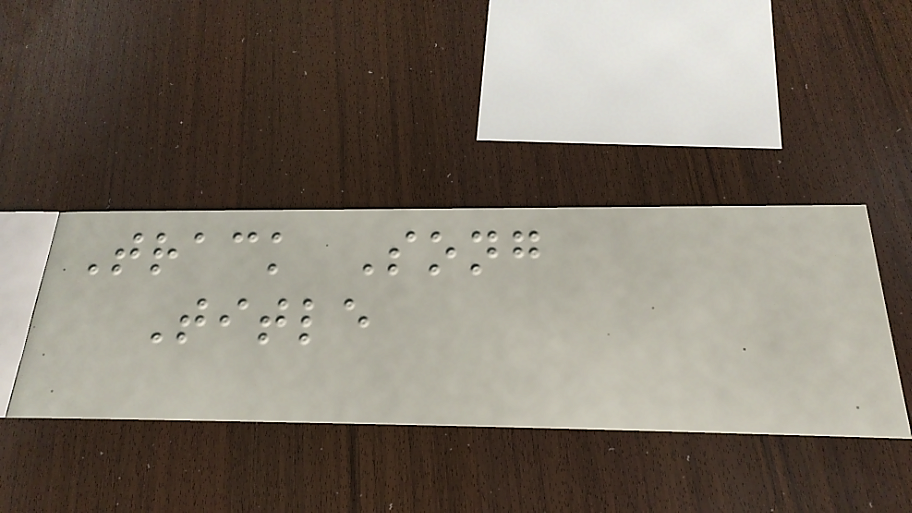Track Song
Title
